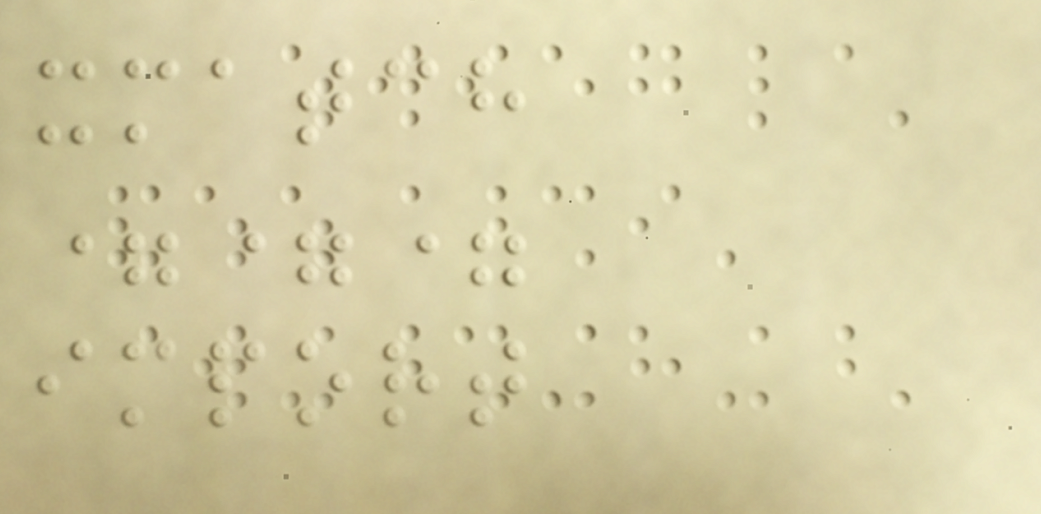xmatch
===
import
